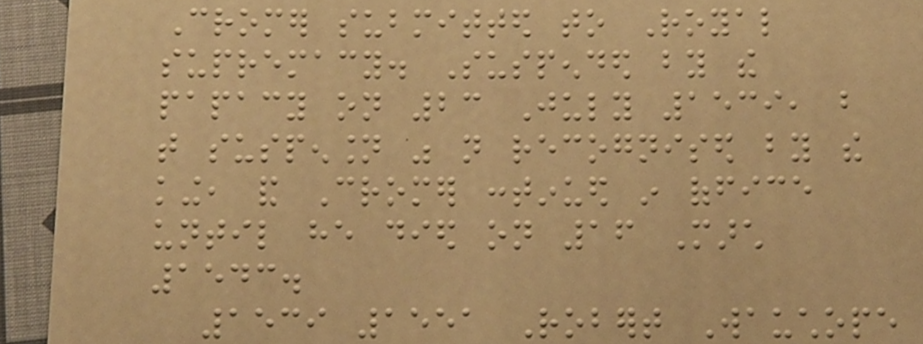Cromer submitted to Royal
supremacy. Suspended by the
papacy on 23 July 1539, but
that suspension was not recognised by the
king, and Cromer continued in office
until he died on 16 March
1543.
1539 1551 Robert Wauchope
